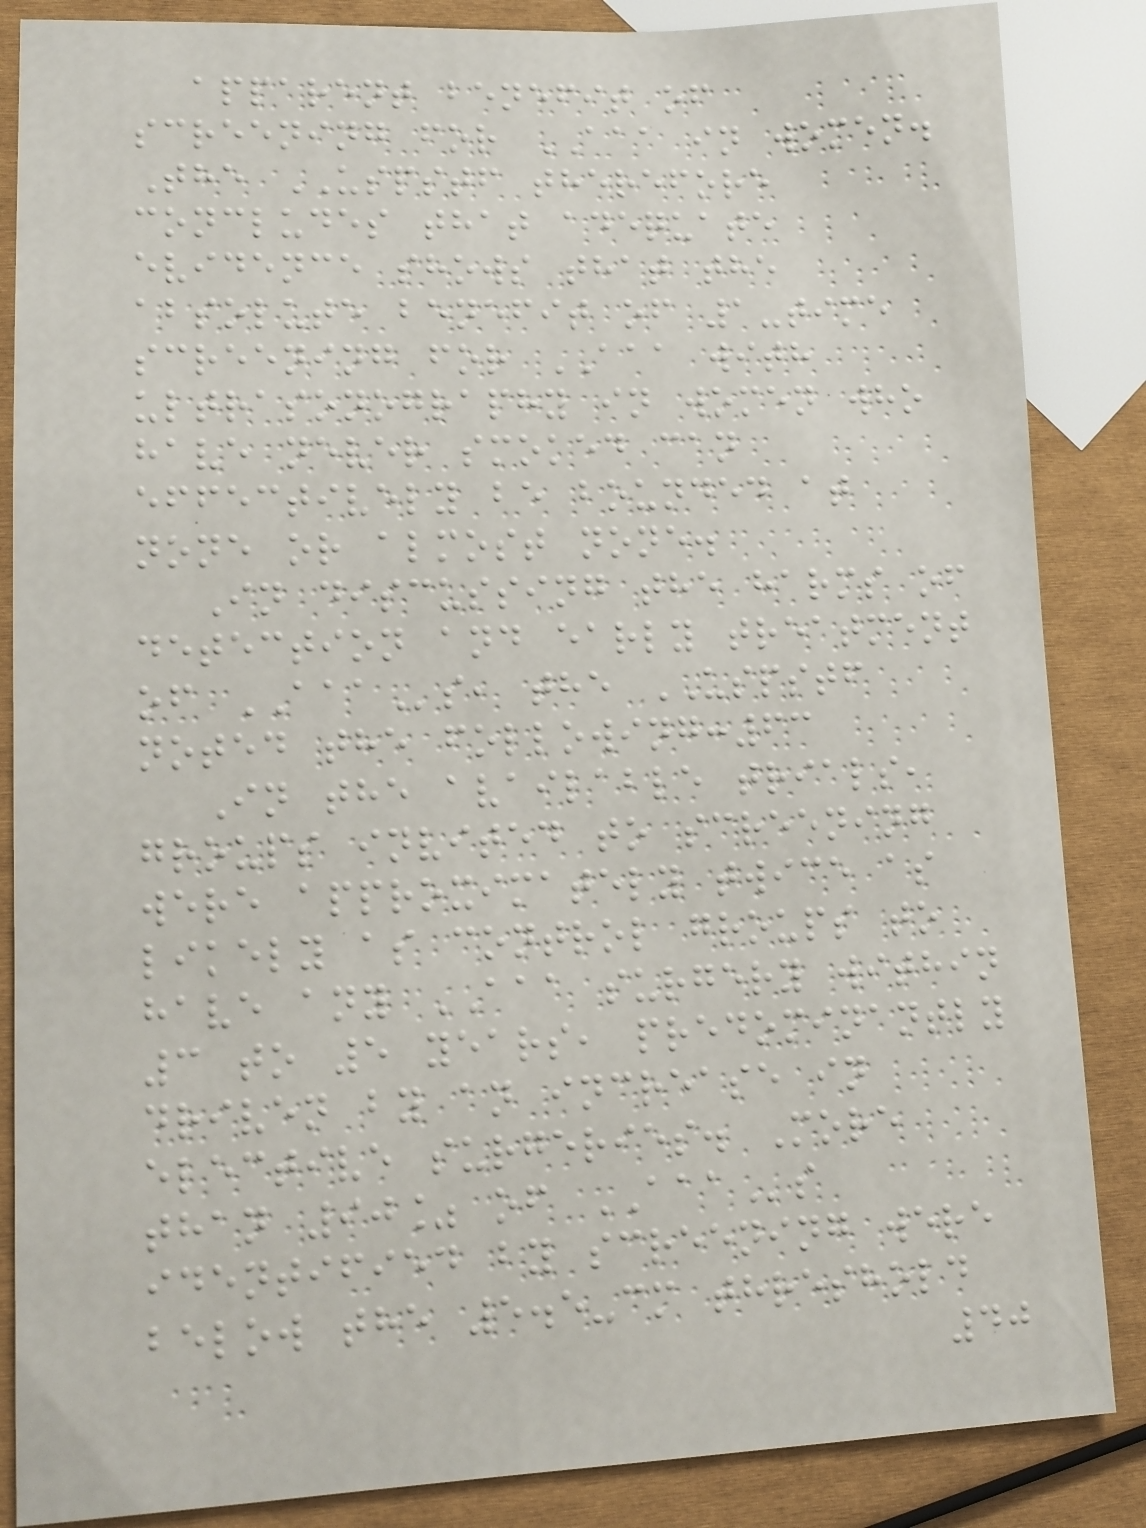apparent benefit of
screening for AAA in women.
The USPSTF therefore
concludes that adequate
evidence shows that the
absolute benefit of 1-time
screening for AAA with
ultrasonography in women who
have never smoked can
effectively be bounded at
none or almost none.
In discussing the harms of
detection and early treatment
of AAAs, the USPSTF
noted the following:63
In the available trials,
groups invited to screening
were approximately twice as
likely as control groups to
have any AAA surgery within
3 to 5 years, predominantly
driven by an increase in
elective surgeries. More
than 90% of AAAs
identified by screening were
below the 5.5-cm threshold
40
